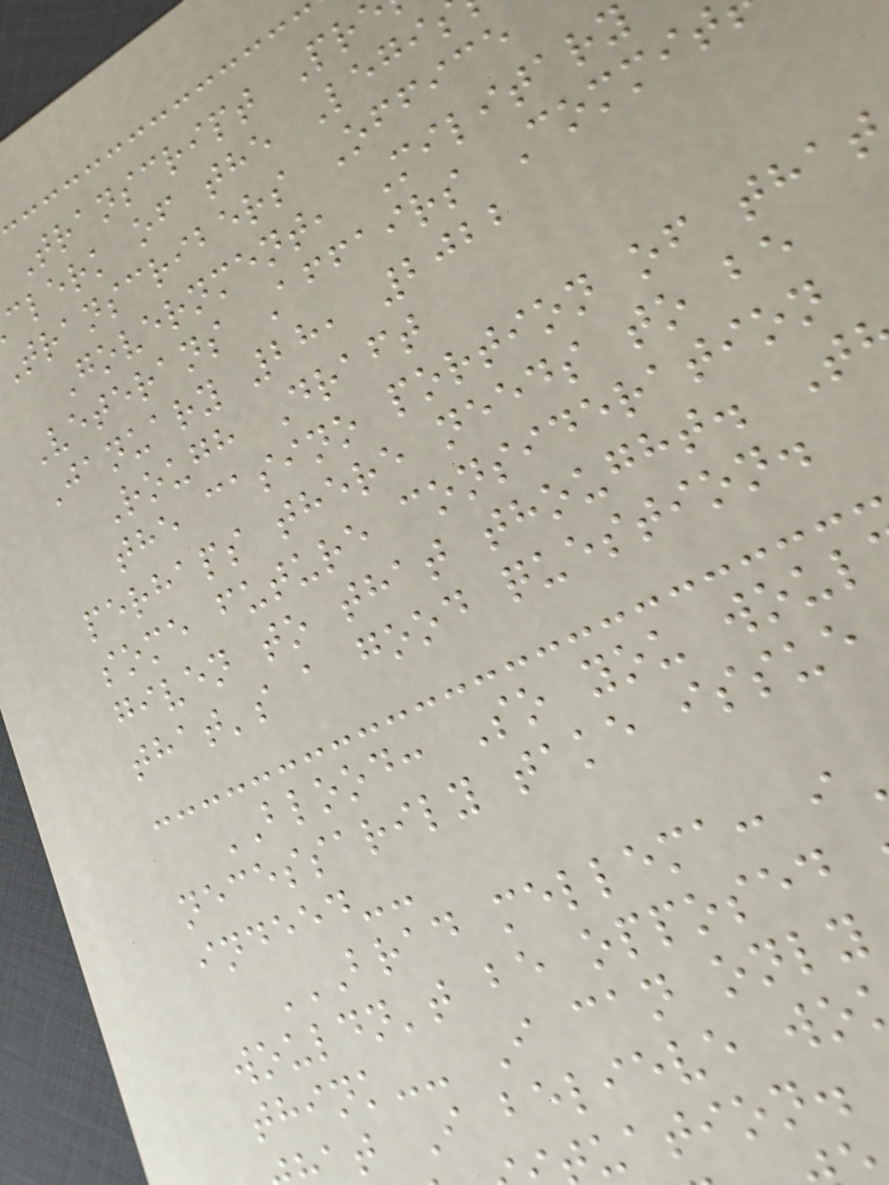Transcript Pr
clerk of the Legi
transcribers Office
Government, Military
Veterans Affairs Commit
January 28, 2022
Rough Draft
the casino portion of that
perhaps there needs to be
some future consideration
given to that thought. T
that's a good question.
BLOOD: So you woul
necessarily take issue
indeed--
wouldn't be opposed
think-- I can only
at I believe wo
uation.
